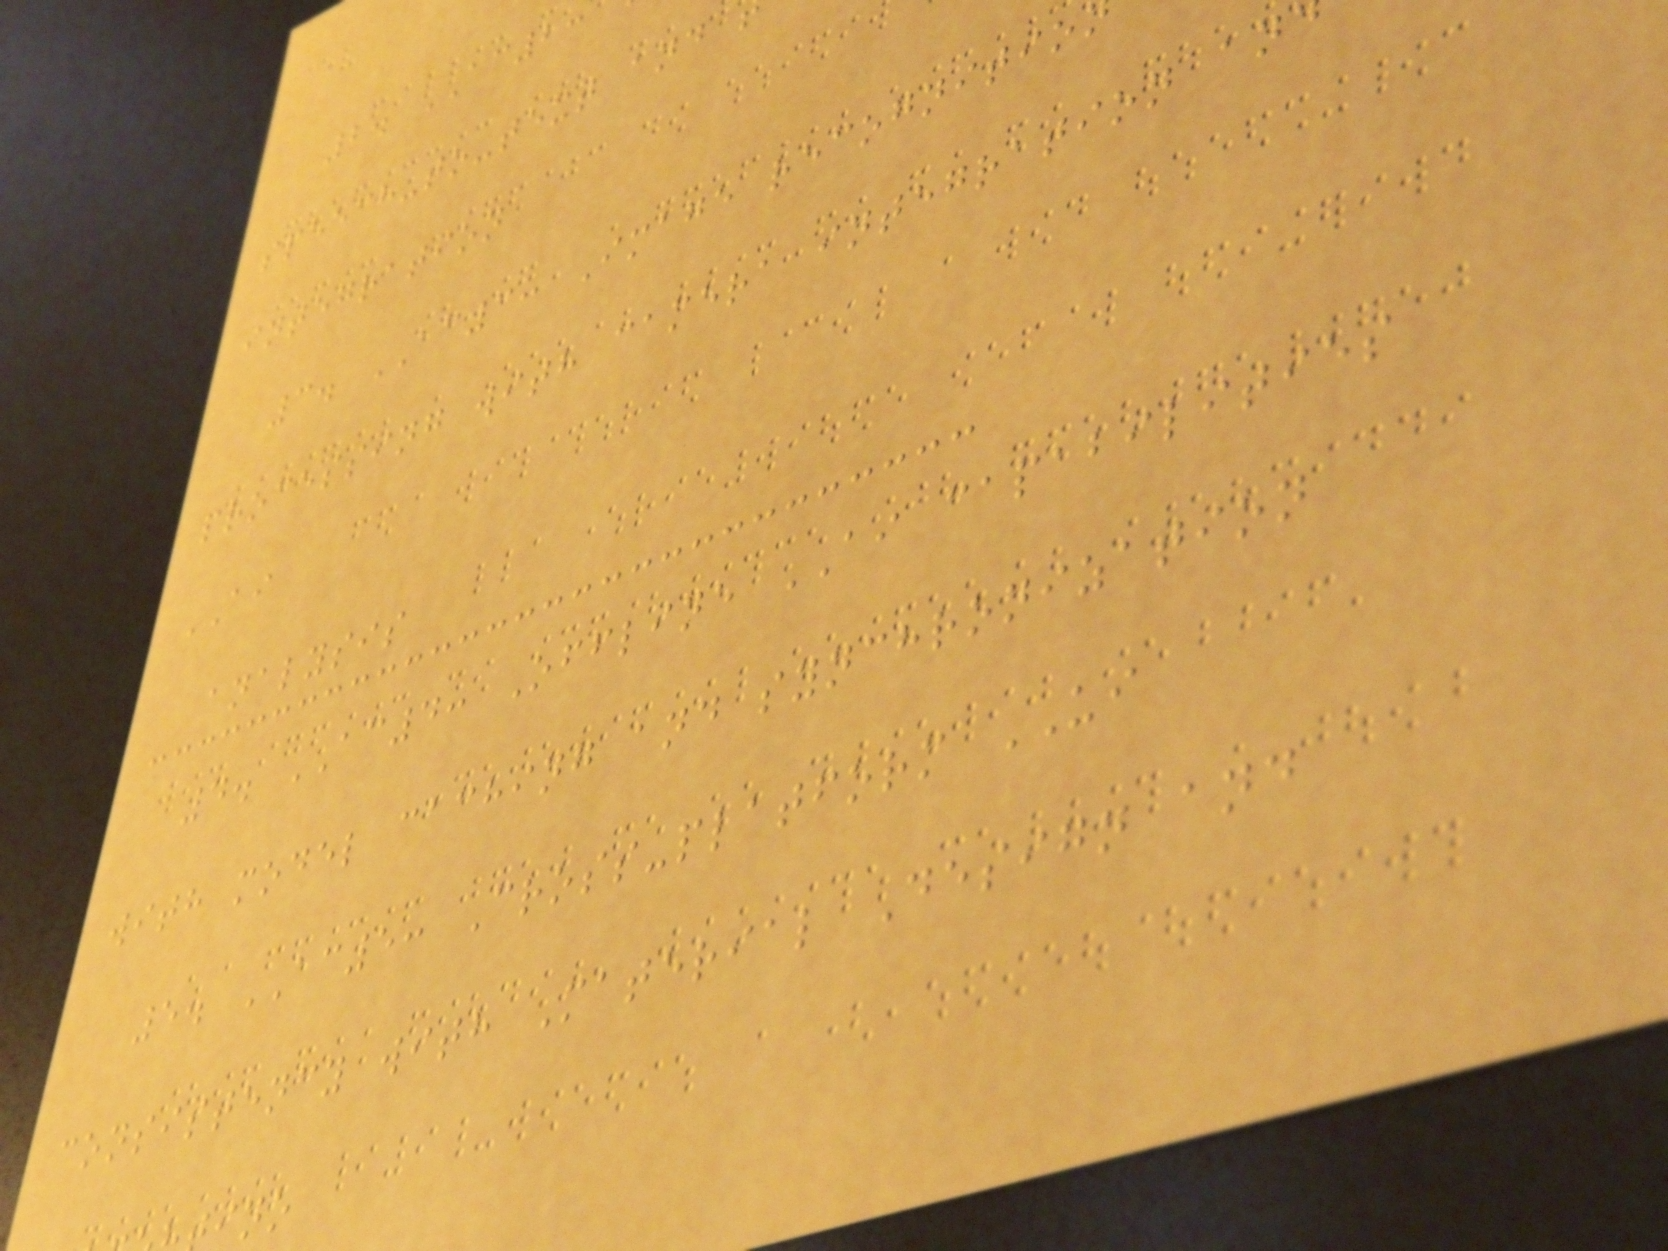2. AC2:
speech-to-text and
integration
3. AC3: Image recognitio
processing with camera integration an
AI
analysis
4. AC4: Offline AI capabilities
with model caching and synchronization
5. AC5: Cross-platform UI
consistency with Material Design and
